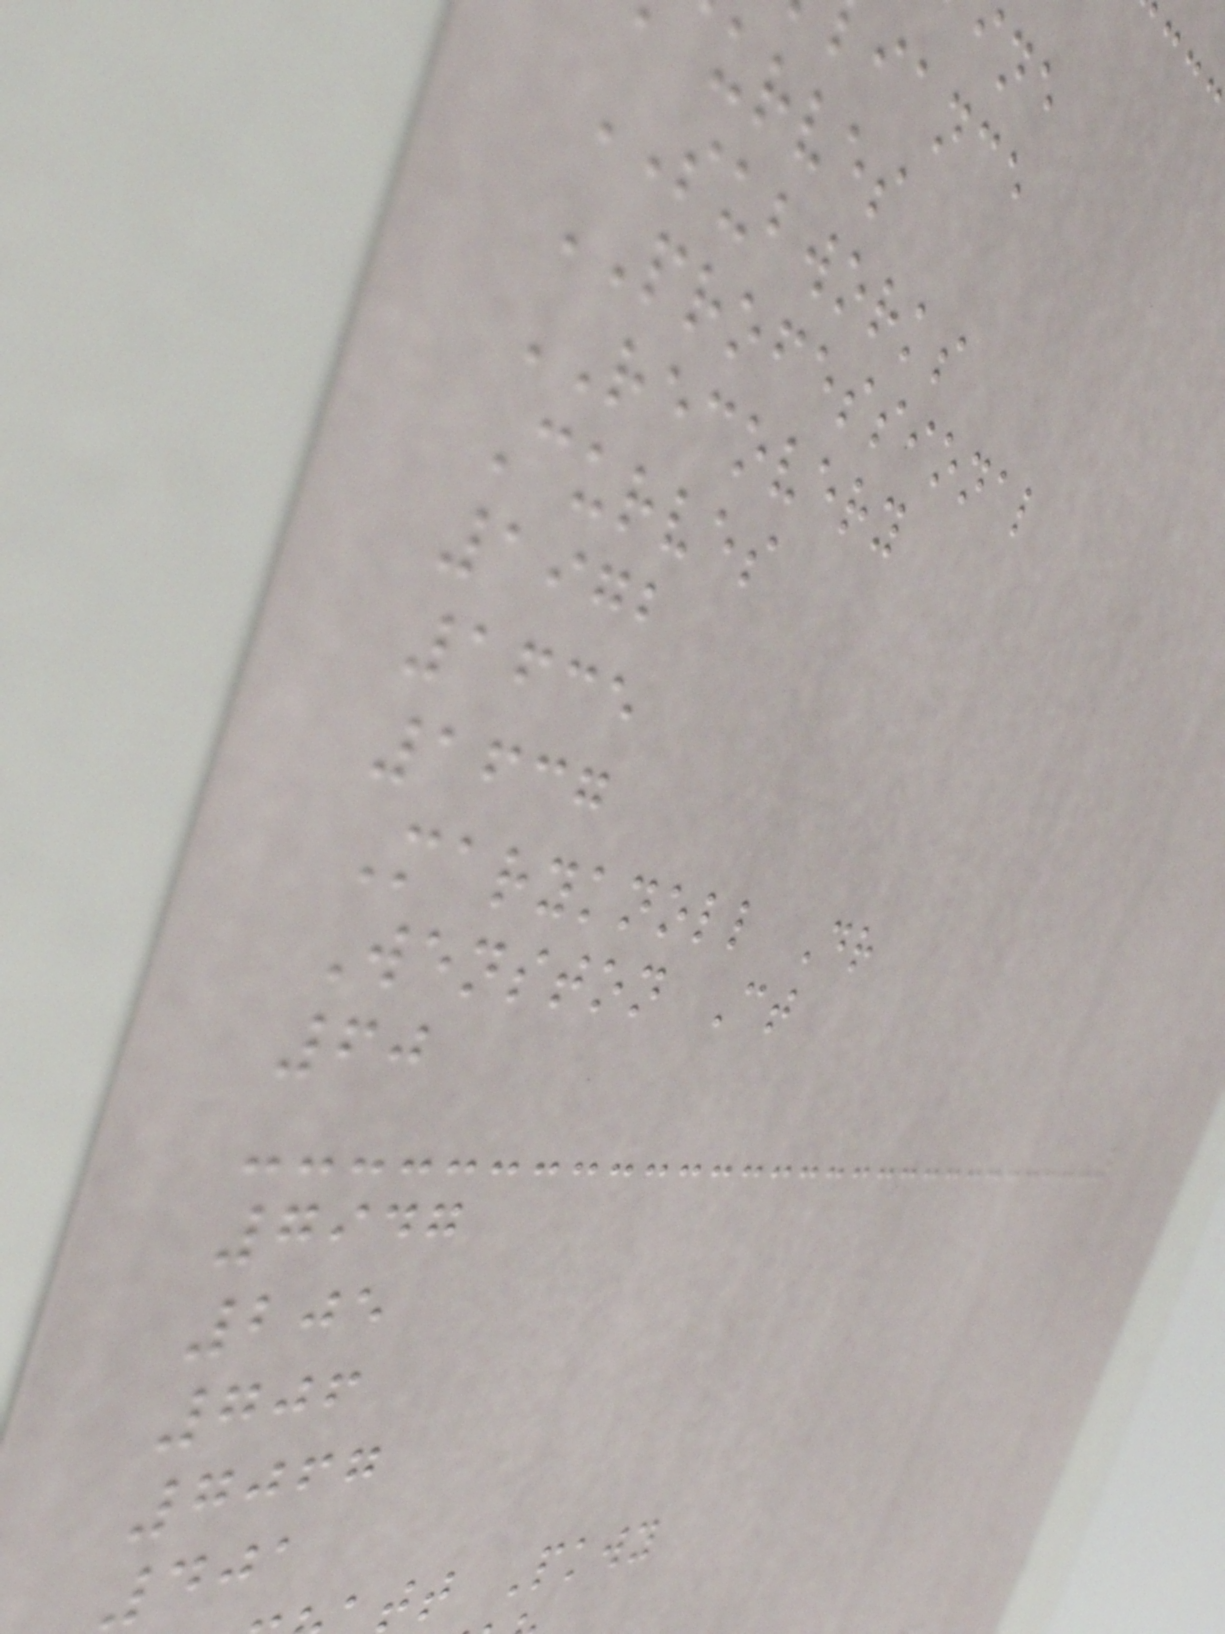iance
urves
SUBWORKS
PROFESSIONAL
RECOVERY
Curves
1972
1635
1637
Maryknoll Dr
Wenston Ct
60
7947
205
706
7067
401
tt Pkwy
